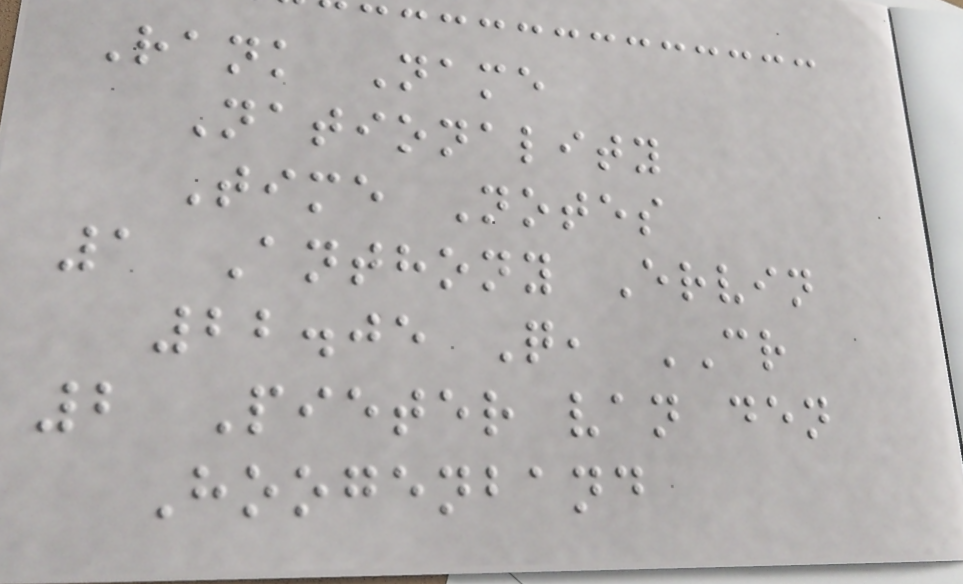Rank Name
Nationality
Time Notes
1 Anthony Ervin
22.05 Q, CR
2 Pieter van den
Hoogenband
